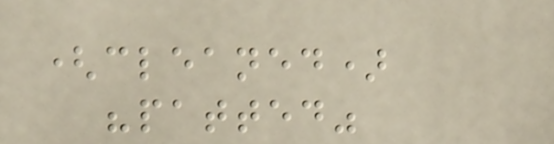(cleaned)
"patted"
